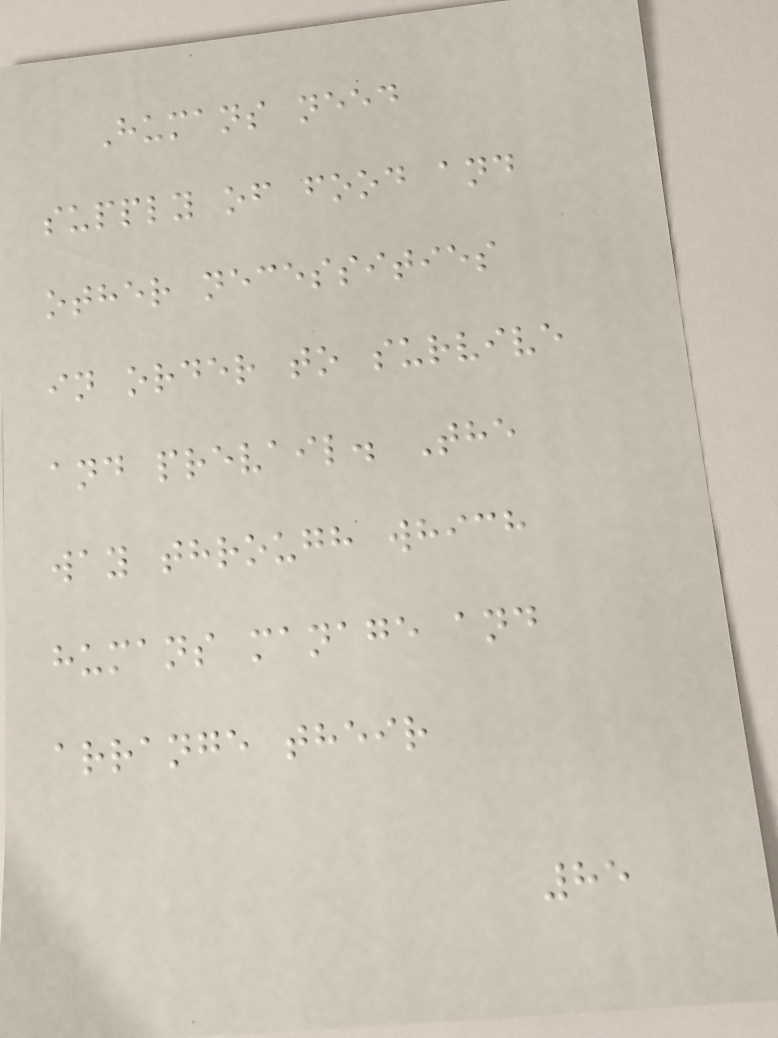Humans need
supply of food and
other necessities
in order to survive
and prevail. The
way through which
humans manage and
arrange their
85
